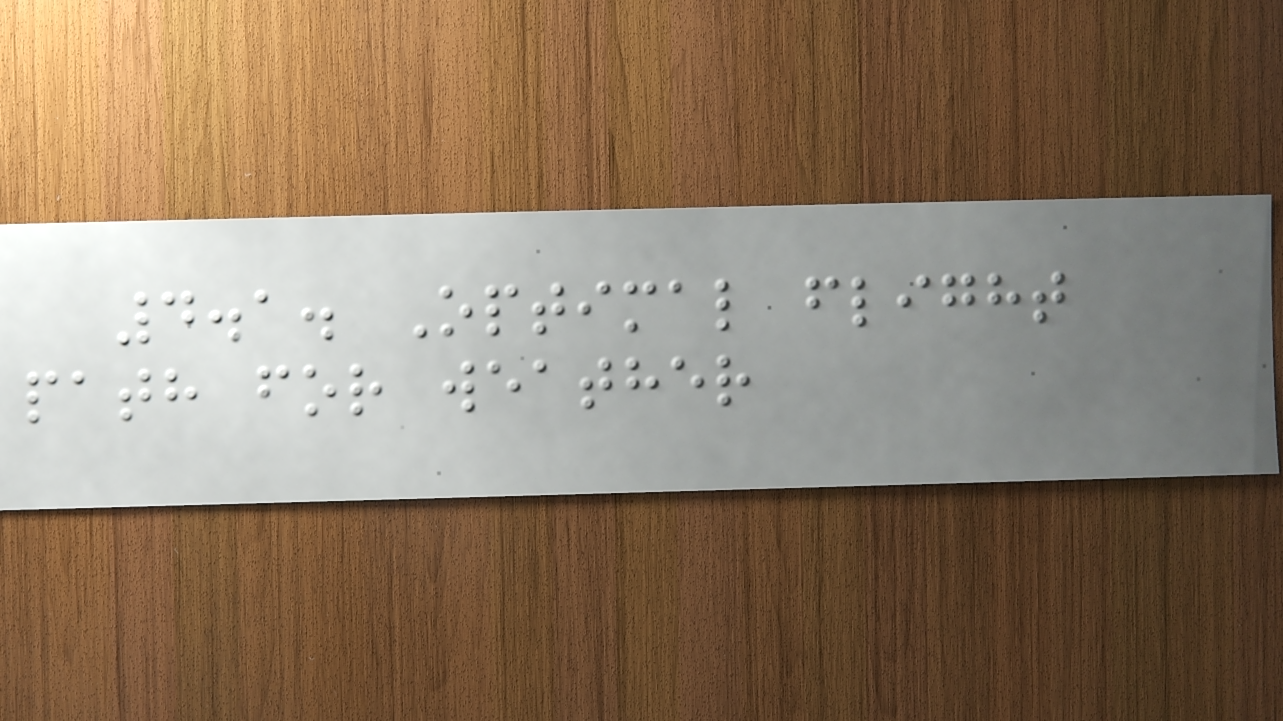4.1. Optimal flight
path for weather
